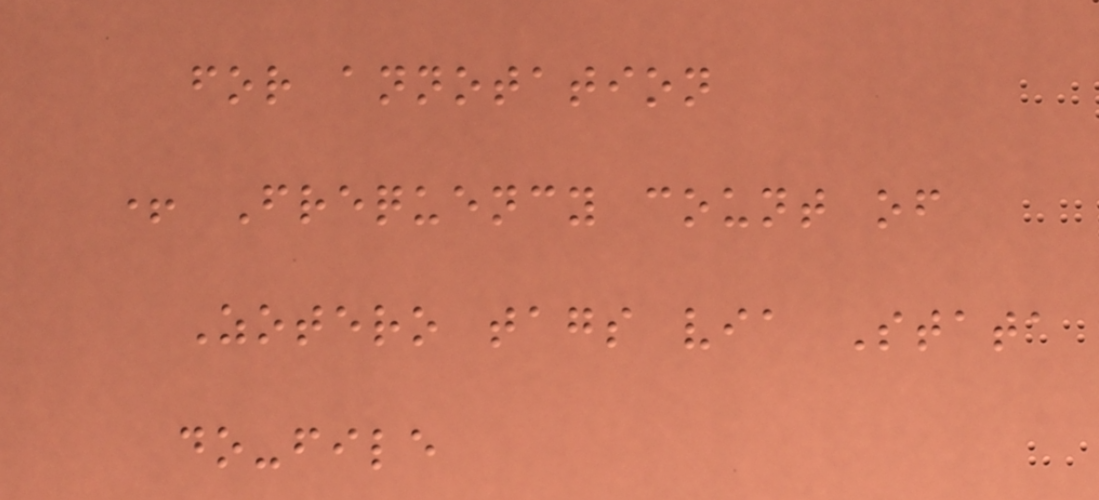for annotation
+ Frequency count of
Zotero tags via Stata
do-file
